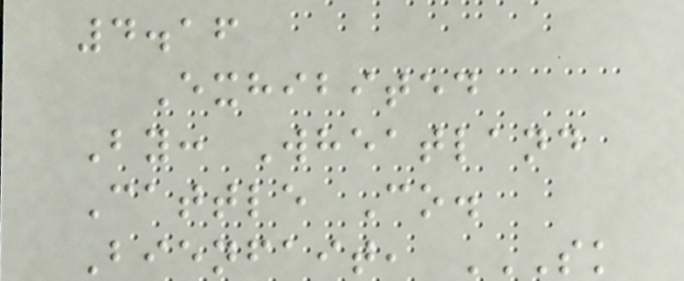4.16
Exhibited
By: Wheatland
Cattle Co.
Bienfait, SK
